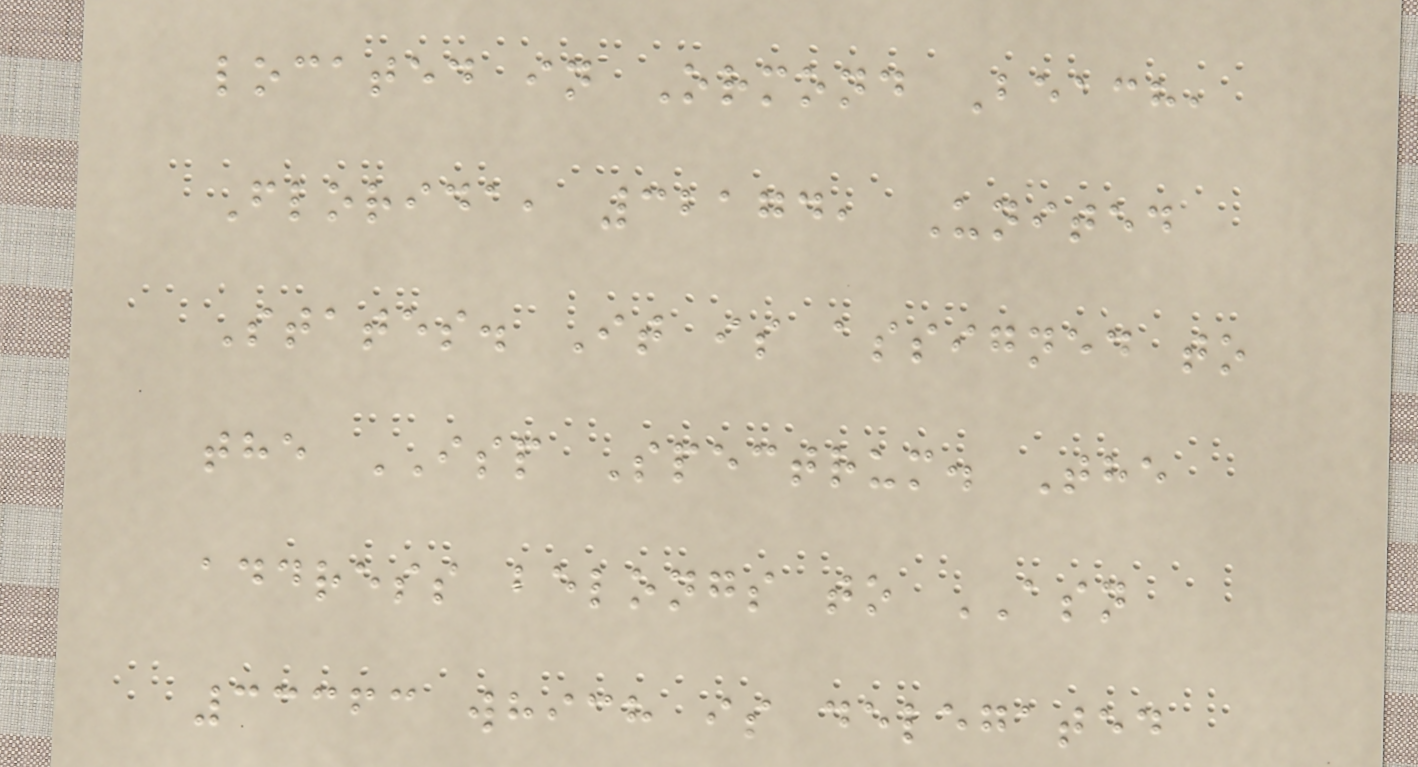located in Ormond Beach,
Florida, 32174, United
States. It is assigned to
the ISP Spectrum. The
address belongs to ASN
33363 which is delegated
